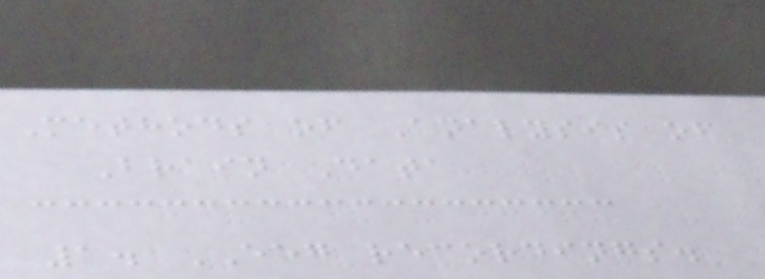Methods of Analysis of
Brain Data
1. EEG recordings.
